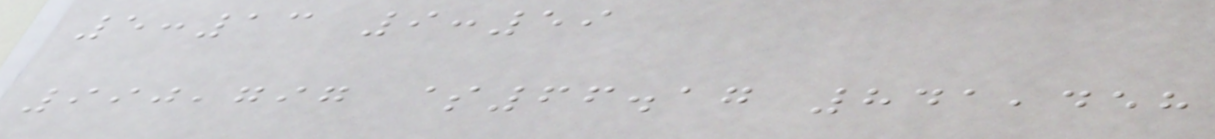5:13 9:59
990,797 $66.17 841,458
